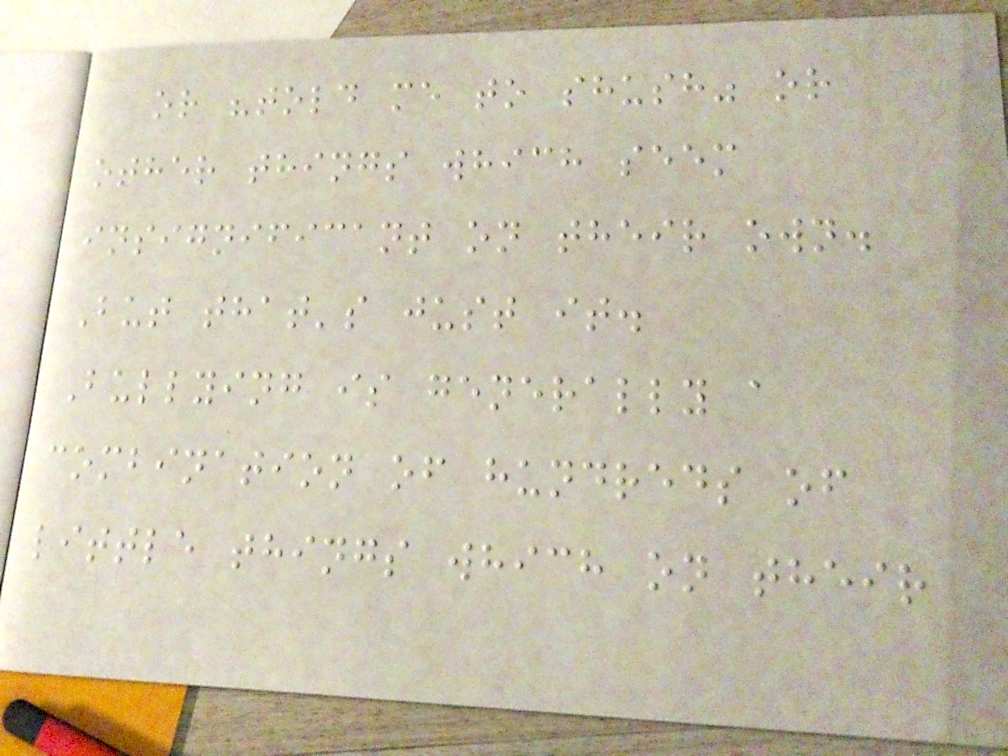or "told me to shush" or
other things which seem
insignificant on their own.
But that's just it.
Bullying is generally a
combination of hundreds of
little things which on their
